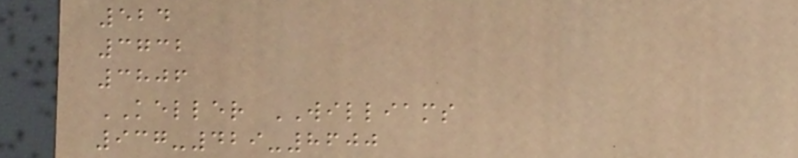524
3732
3806
KELLER WILLIAMS
937-429-8600
